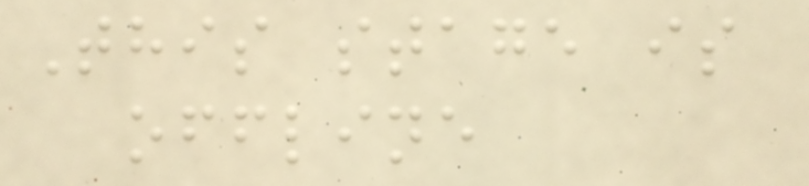This stage is
offline
